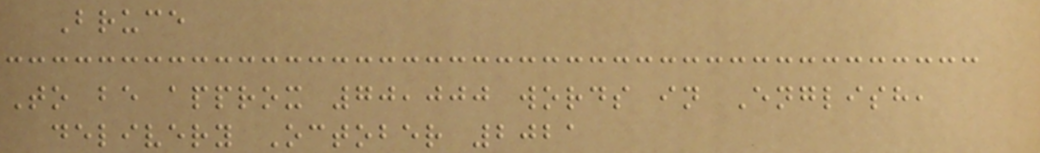Bruce
To be approx 70,000 words in English,
delivery October 2021
